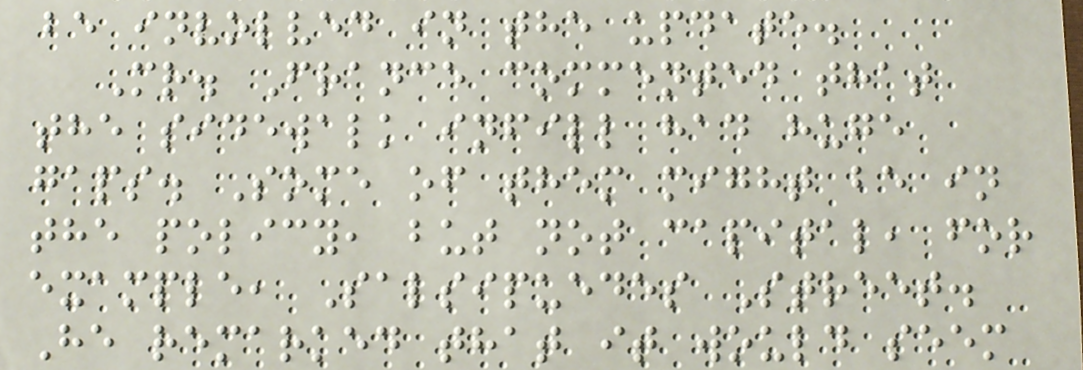be involved in the update.
Mr. France commented that
the sidewalk infill had huge
gaps. Some of them might be in
the policy, but not capital, for
example, Salsipuedes Street.
He remarked that it would seem
